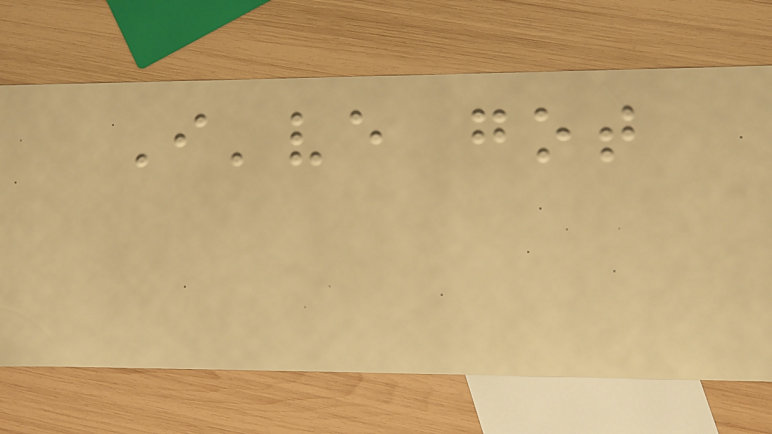I've got
